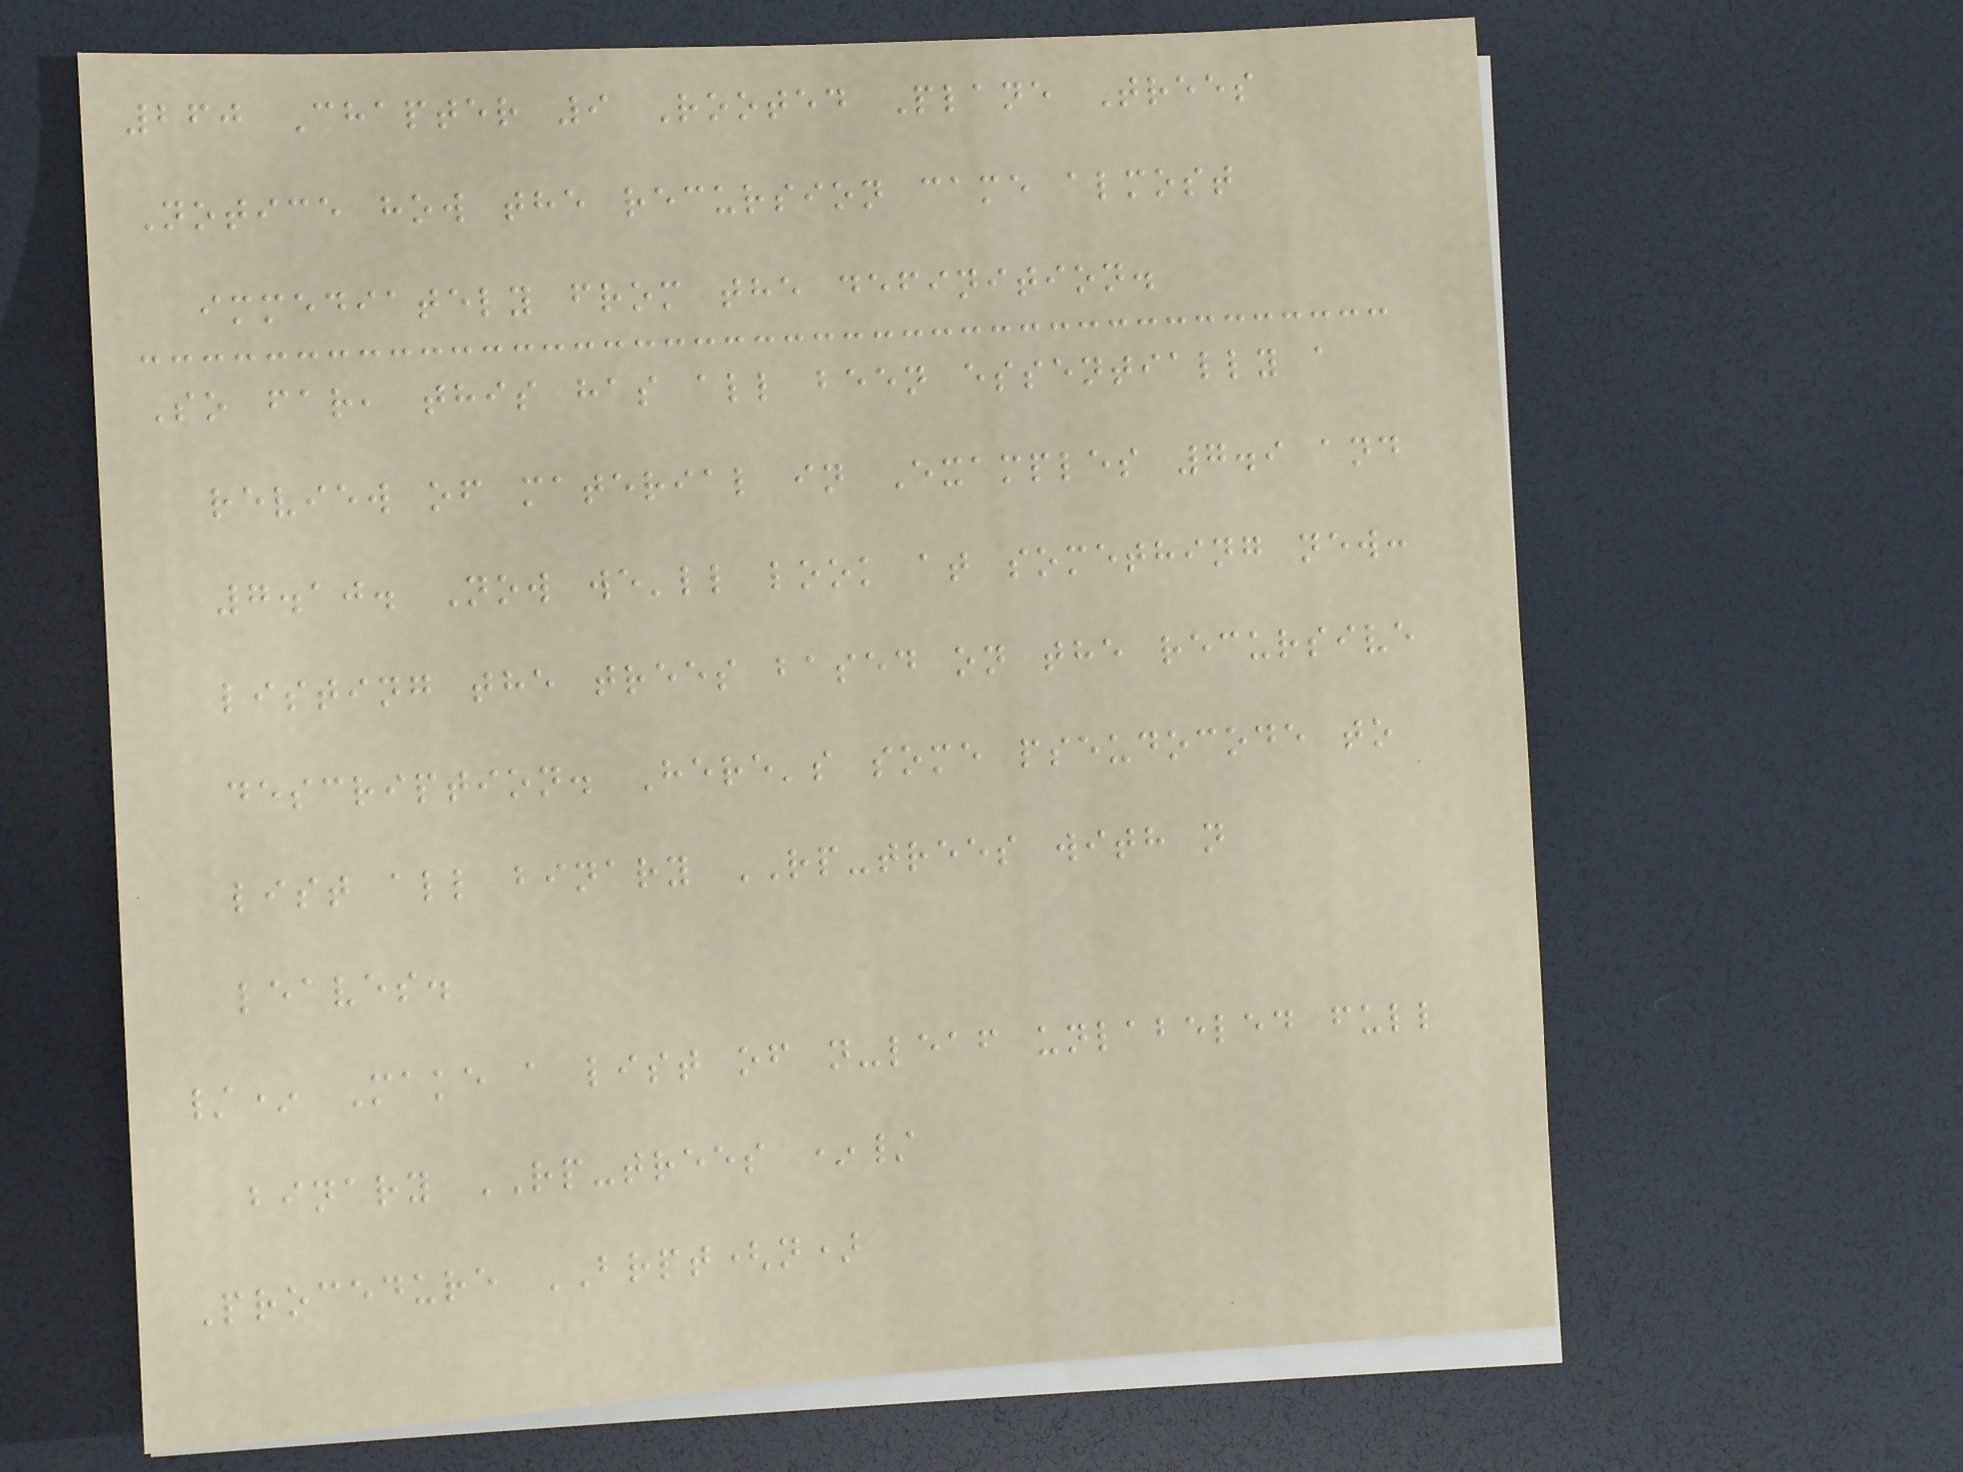260 Chapter 9 Rooted Plane Trees
Notice how the recursion came almost
immediately from the definition.
So far, this has all been essentially a
review of material in Examples 7.9 and
7.10. Now we'll look at something new:
listing the trees based on the recursive
description. Here's some pseudocode to
list all binary RP-trees with n
leaves.
/* Make a list of n-leaf unlabeled full
binary RP-trees */
Procedure BRPT(n)
